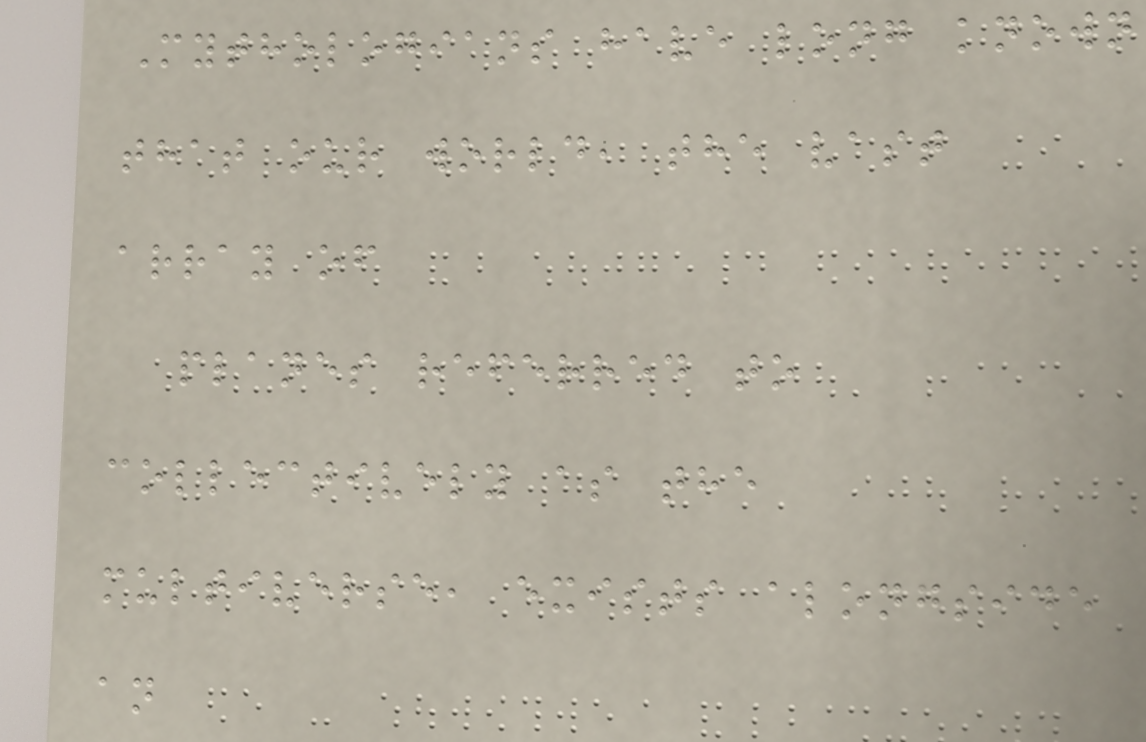Mythologians have long known
that our world, the vast
array of
planes referred to
collectively as the
multiverse, exists alongside
an
